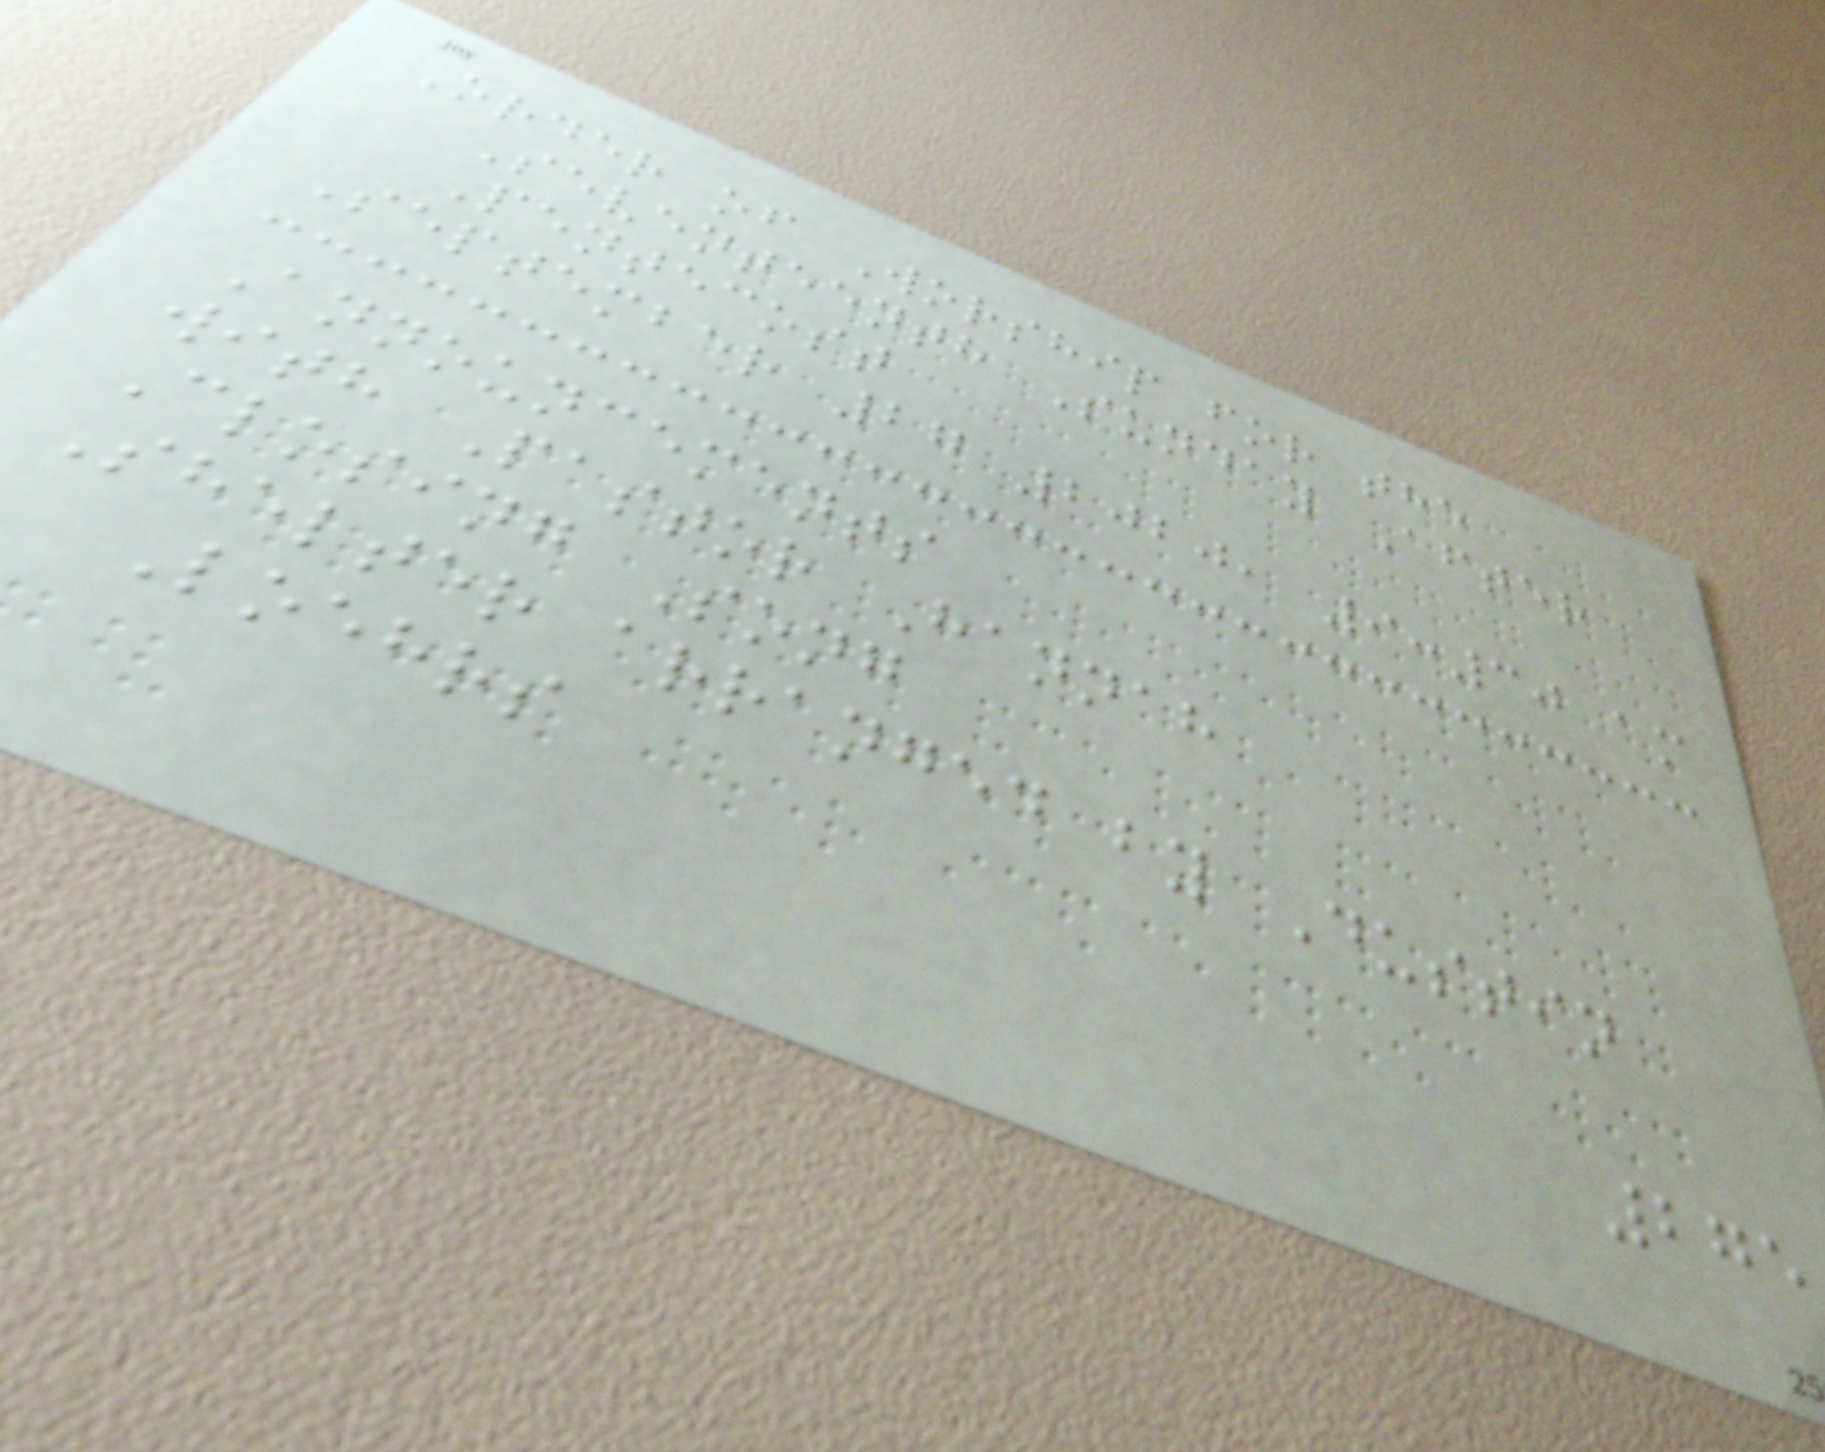Order of Worship for the
Seventeenth Sunday After
Pentecost
September 27 2020, 9:30 am
Announcements
with Pastor Hannah
Closing Song
Shelter arranged by Dustin
Loehrs
275
